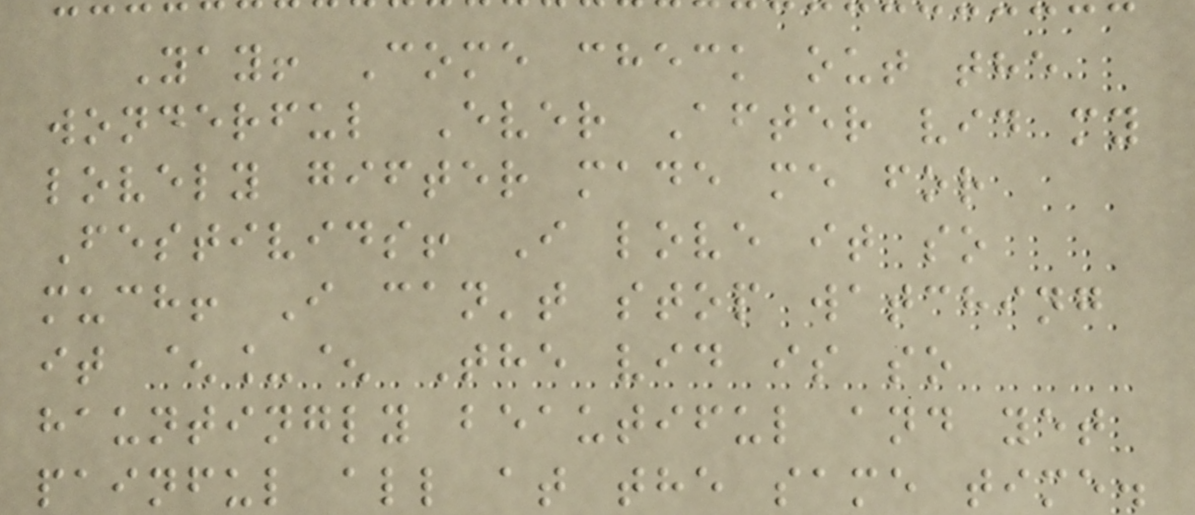Yay! Come check out the
wonderful Ever After vid my
lovely gifter made me for
Festivids! I love it so
much! I can't stop watching
it ^_^ The vid is so
hauntingly beautiful and yet
painful all at the same time.
